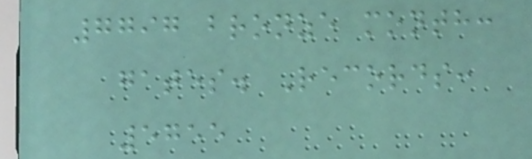7797 bronze month:
gates. Records:
5755
